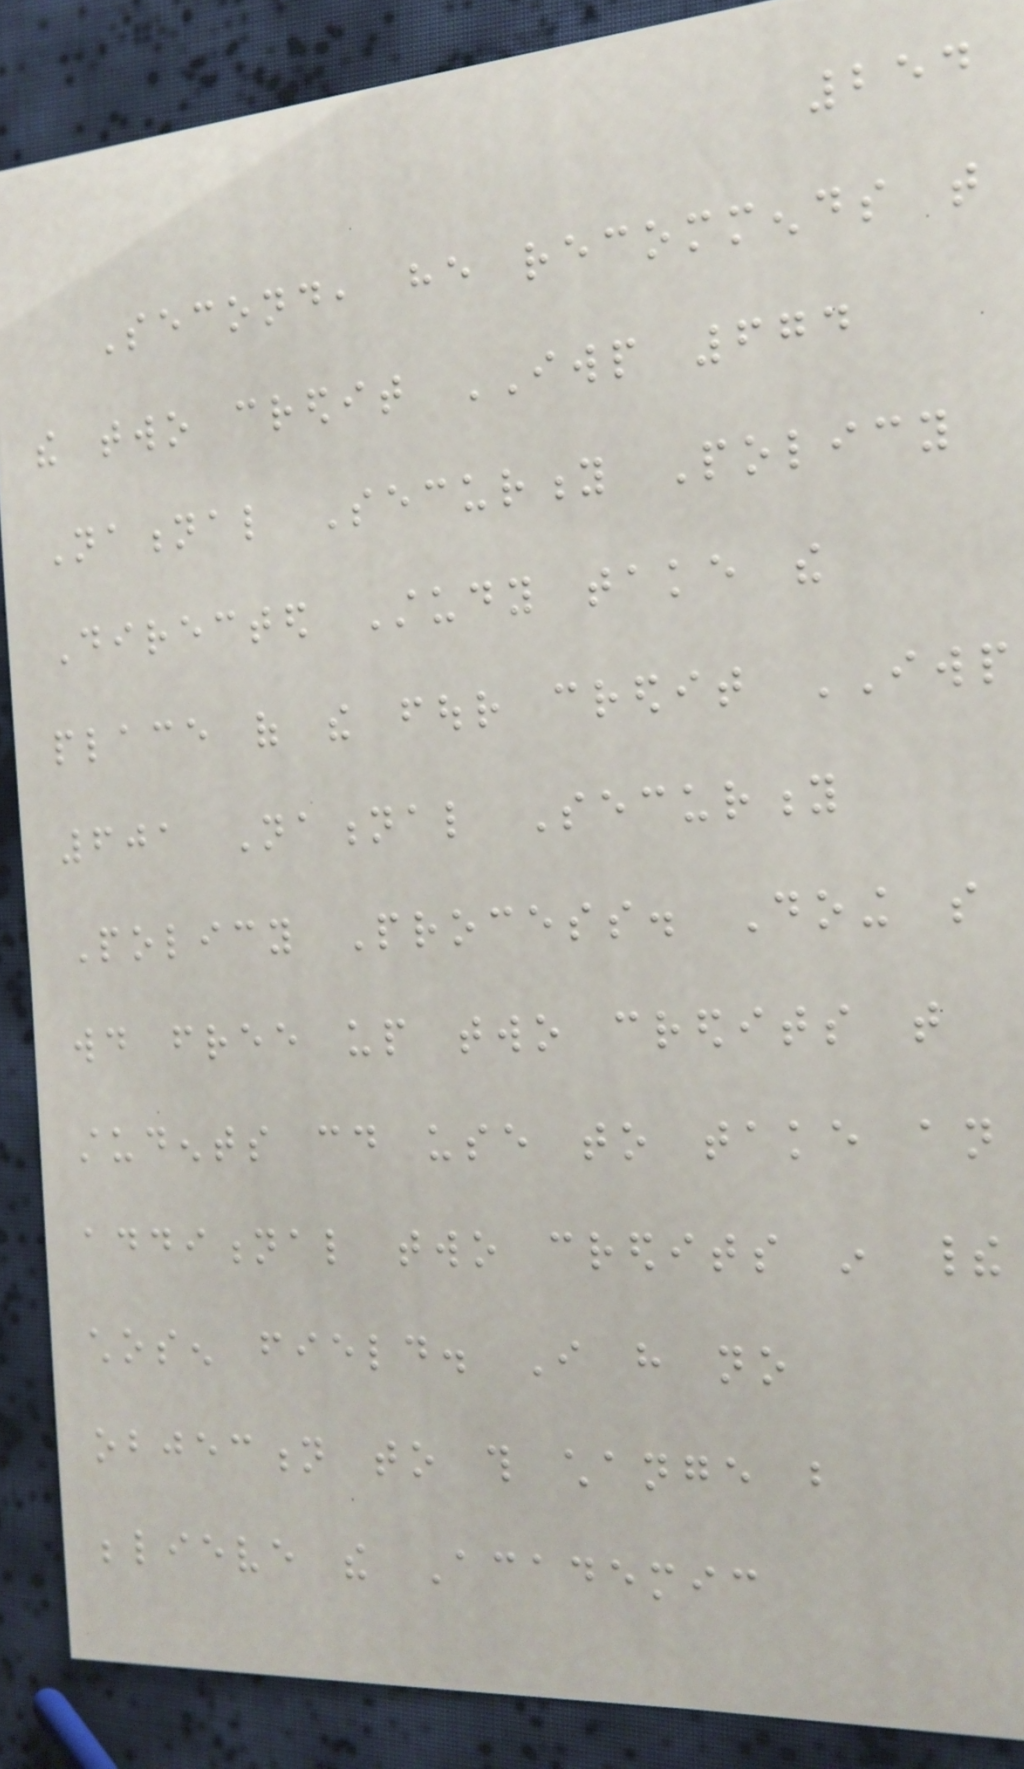254
Second, he recommends that
the two credit IWP 674
National Security Policy
Directed Study take the
place of the four credit IWP
601 National Security
Policy Process. Doing so
would free up two credits that
students could use to take an
additional two credits in their
chosen field. I have no
objection to this change but
believe the Academic
